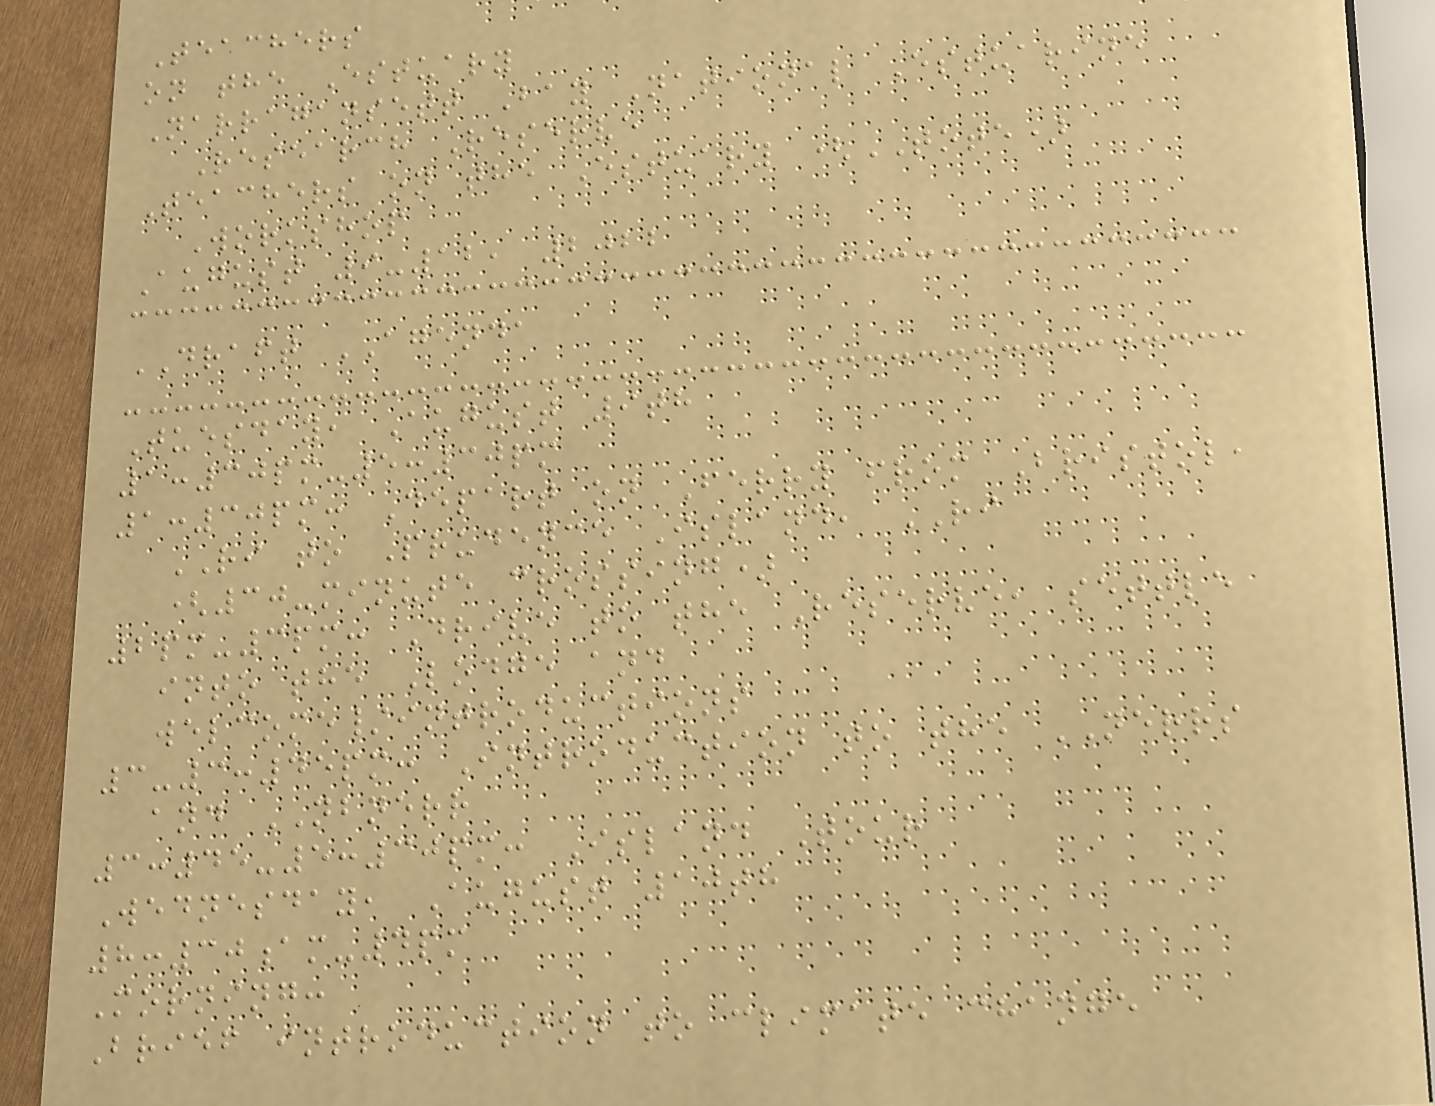Teachers
on the Estuary
Narragansett Bay National Estuarine
Research Reserve
Teachers on the Estuary (TOTE)
Workshop
August 9-12, 2022
DRAFT AGENDA
Tuesday, August 9th
1:30pm-5:30pm
1:30pm: Depart on Ferry from Bristol,
RI to Prudence Island, RI
(30-minute crossing)
2pm-3pm: Drive to the Reserve, settle
into the Lodge and
welcome/introductions
3-3:45pm: Introduction to the NERRS
and NBNERR
3:45-5:30pm: Island Tour
Wednesday, August 10th
8:30am-4pm
Morning:
Brief introduction to climate change
